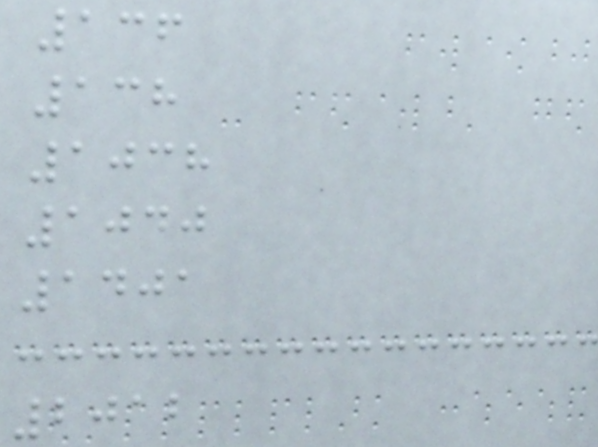136
138
1038
1040
1401
2012
